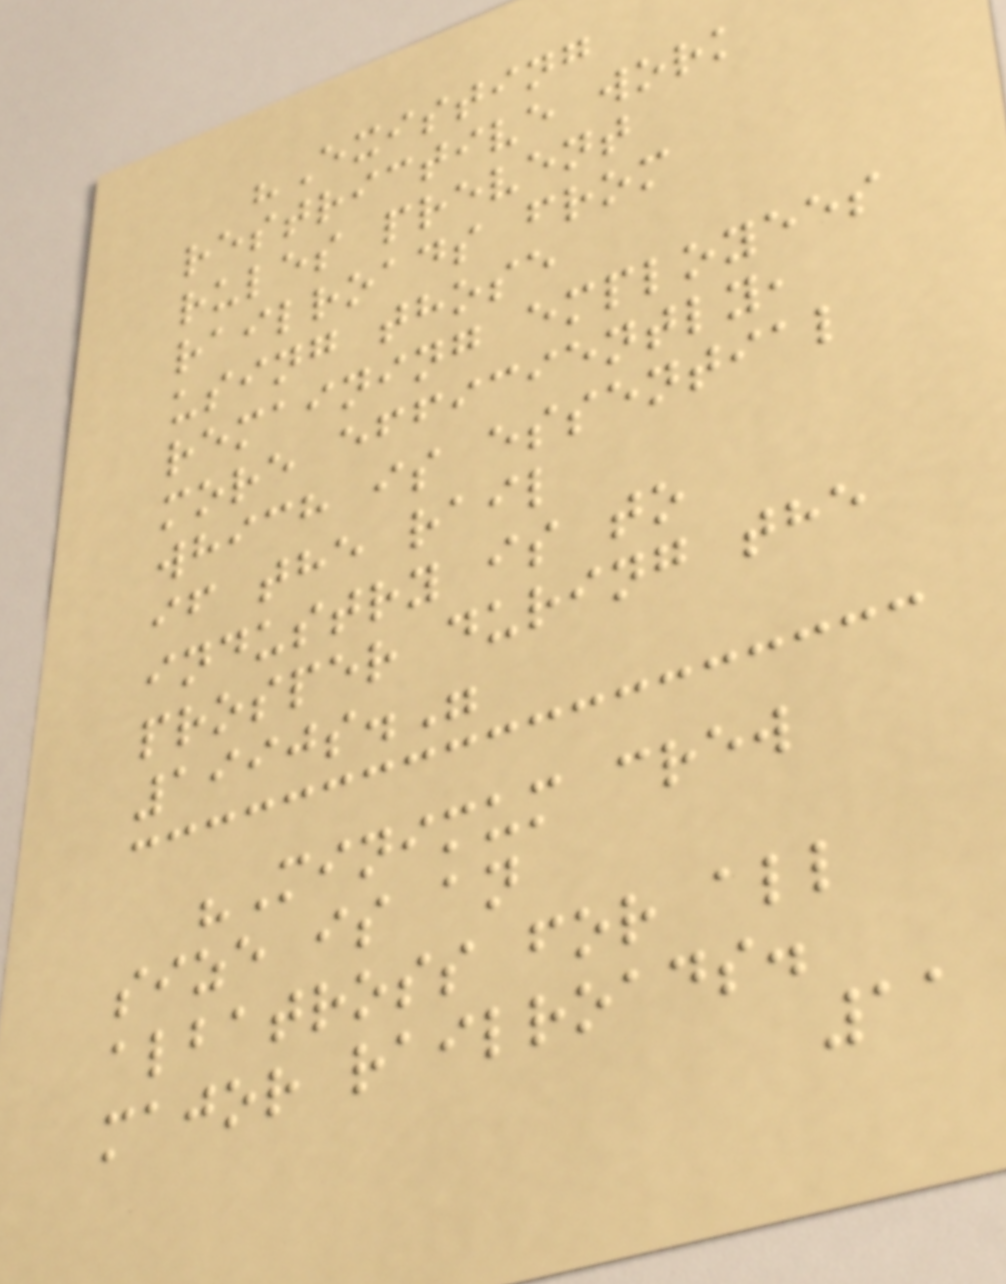"Existing
restrictive work
rules prevent
railroads from
using those
remaining employees
more efficiently,
which is essential
if the rail
industry is to
prosper during the
1990s."
"Minimum crew
size is an
albatross for all
major railroads.
11
